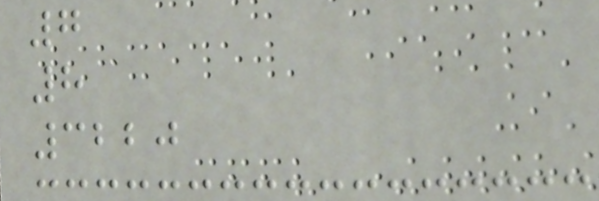7
8
3220
